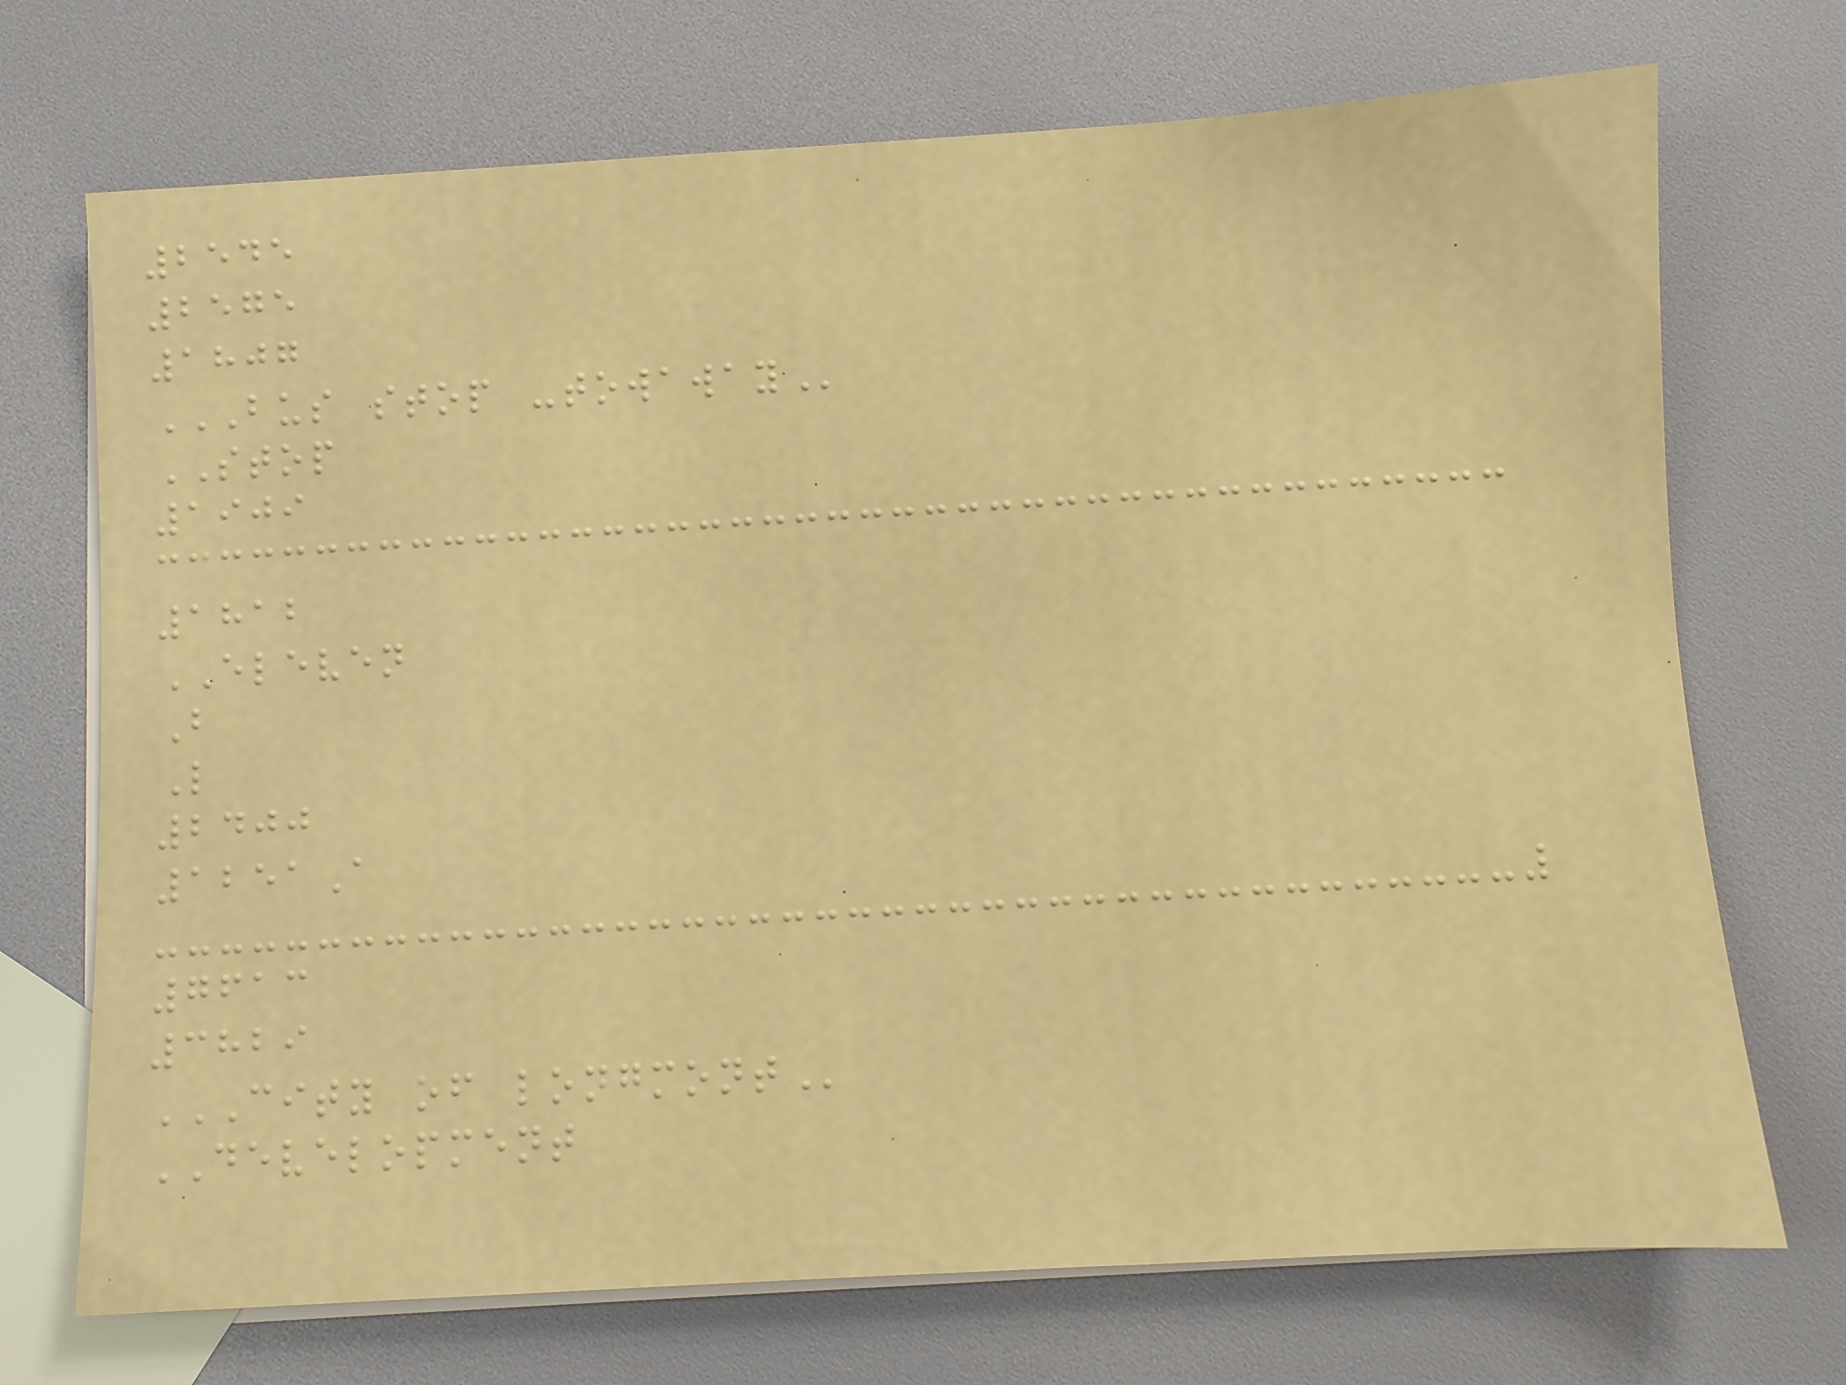2545
2575
1807
BUS STOP -TOWAWAY
STOP
1909
1812
ELEVEN
B
L
2400
1251A
7613
3829
CITY OF LONGMONT
DEVELOPMENT
